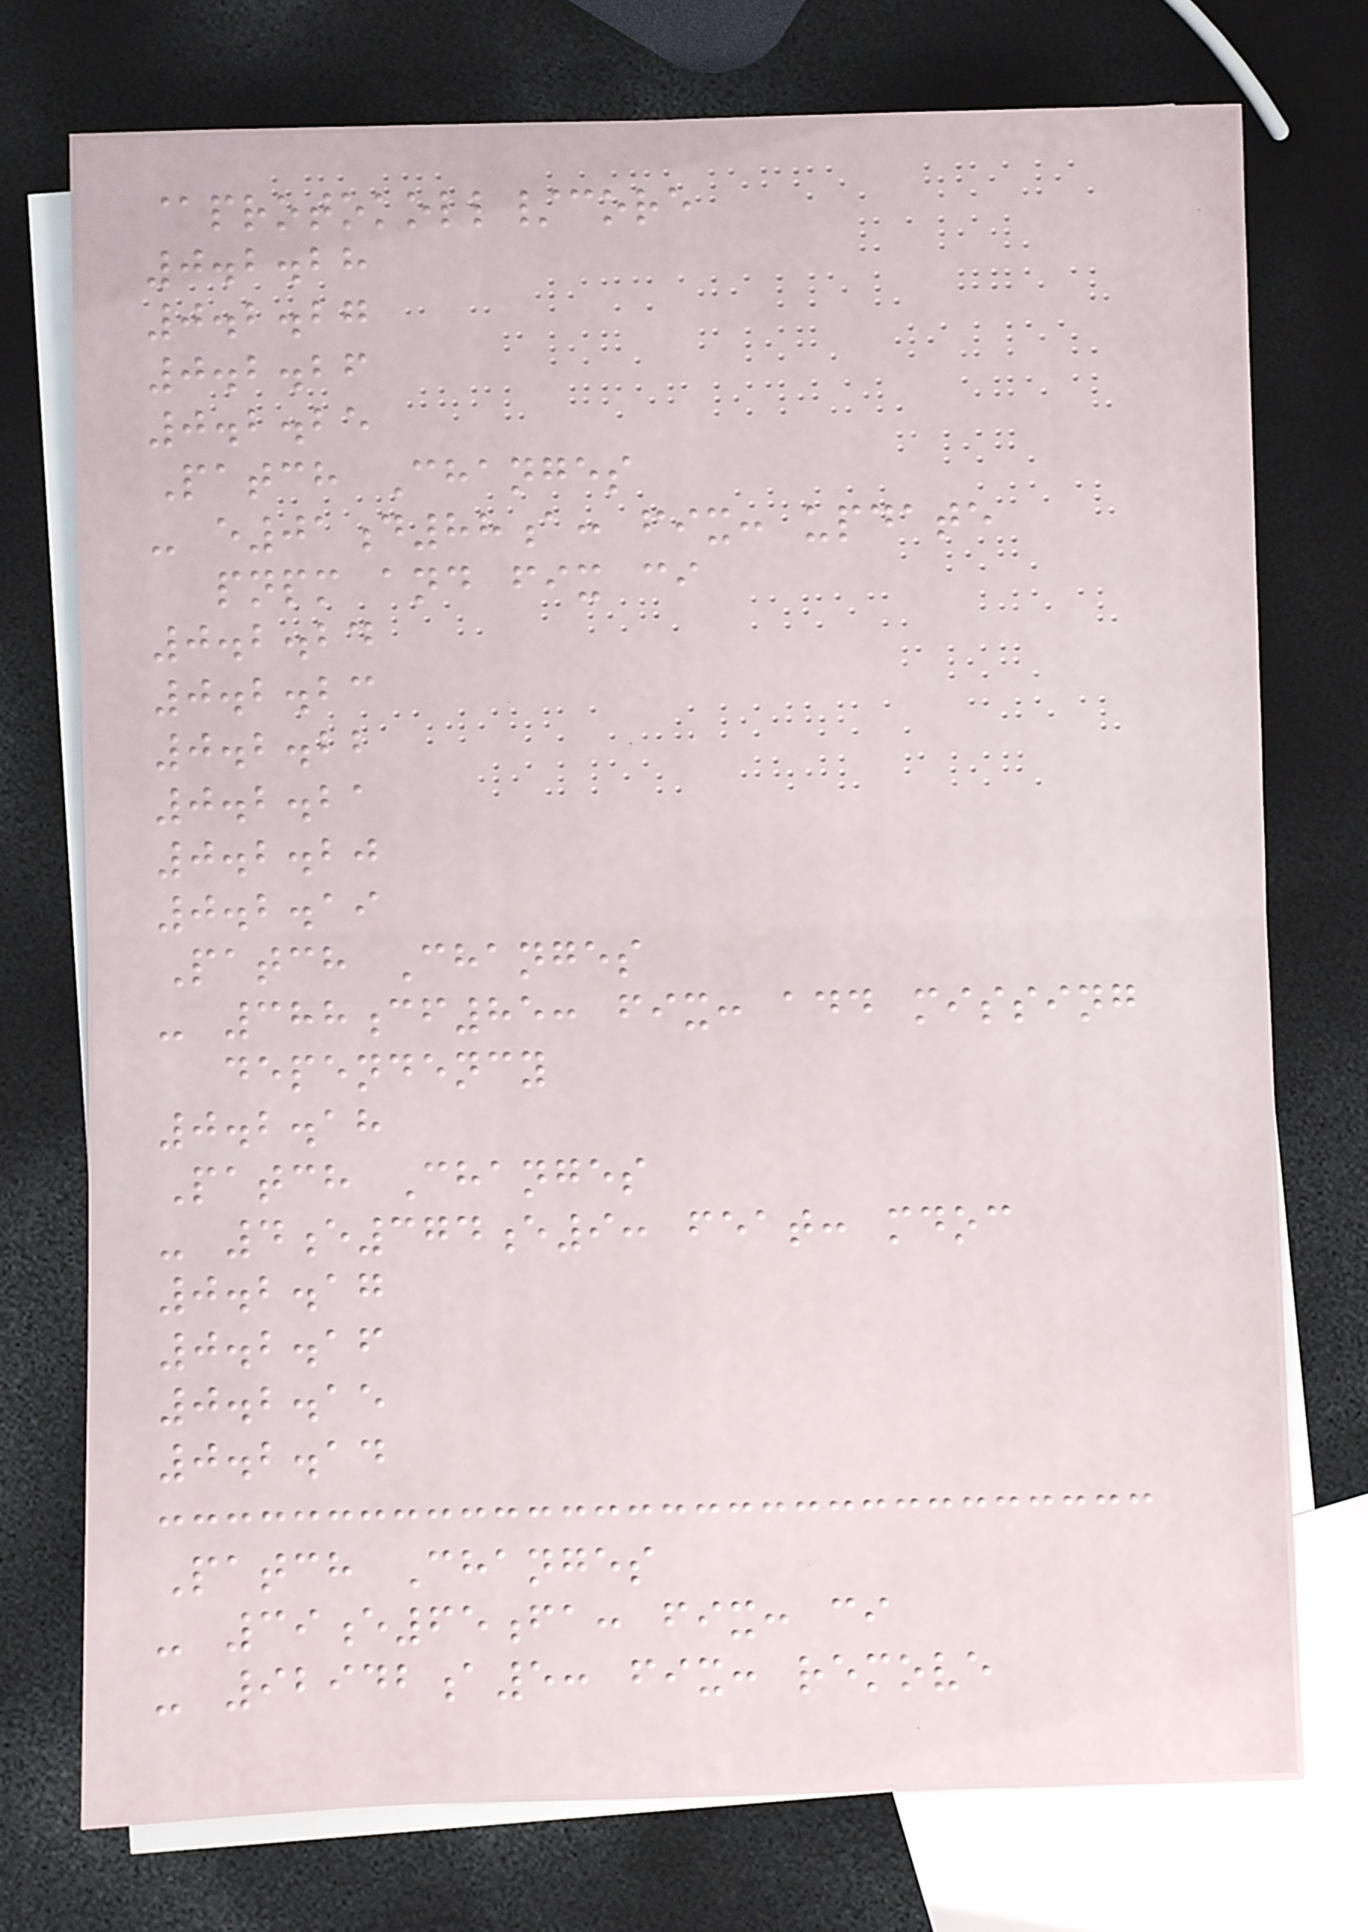@protokoll/core
0.2.28
0.2.27
0.2.26
0.2.25
Patch Changes
- e01d88a: fix: update
pnpm and fix ci
0.2.24
0.2.23
0.2.22
0.2.21
0.2.20
0.2.19
Patch Changes
- 388cf85: fix: add missing
dependency
0.2.18
Patch Changes
- 4e374e9: feat: mdoc
0.2.17
0.2.16
0.2.15
0.2.14
Patch Changes
- 39e65fa: fix: ci
- 92942a5: fix: remove
